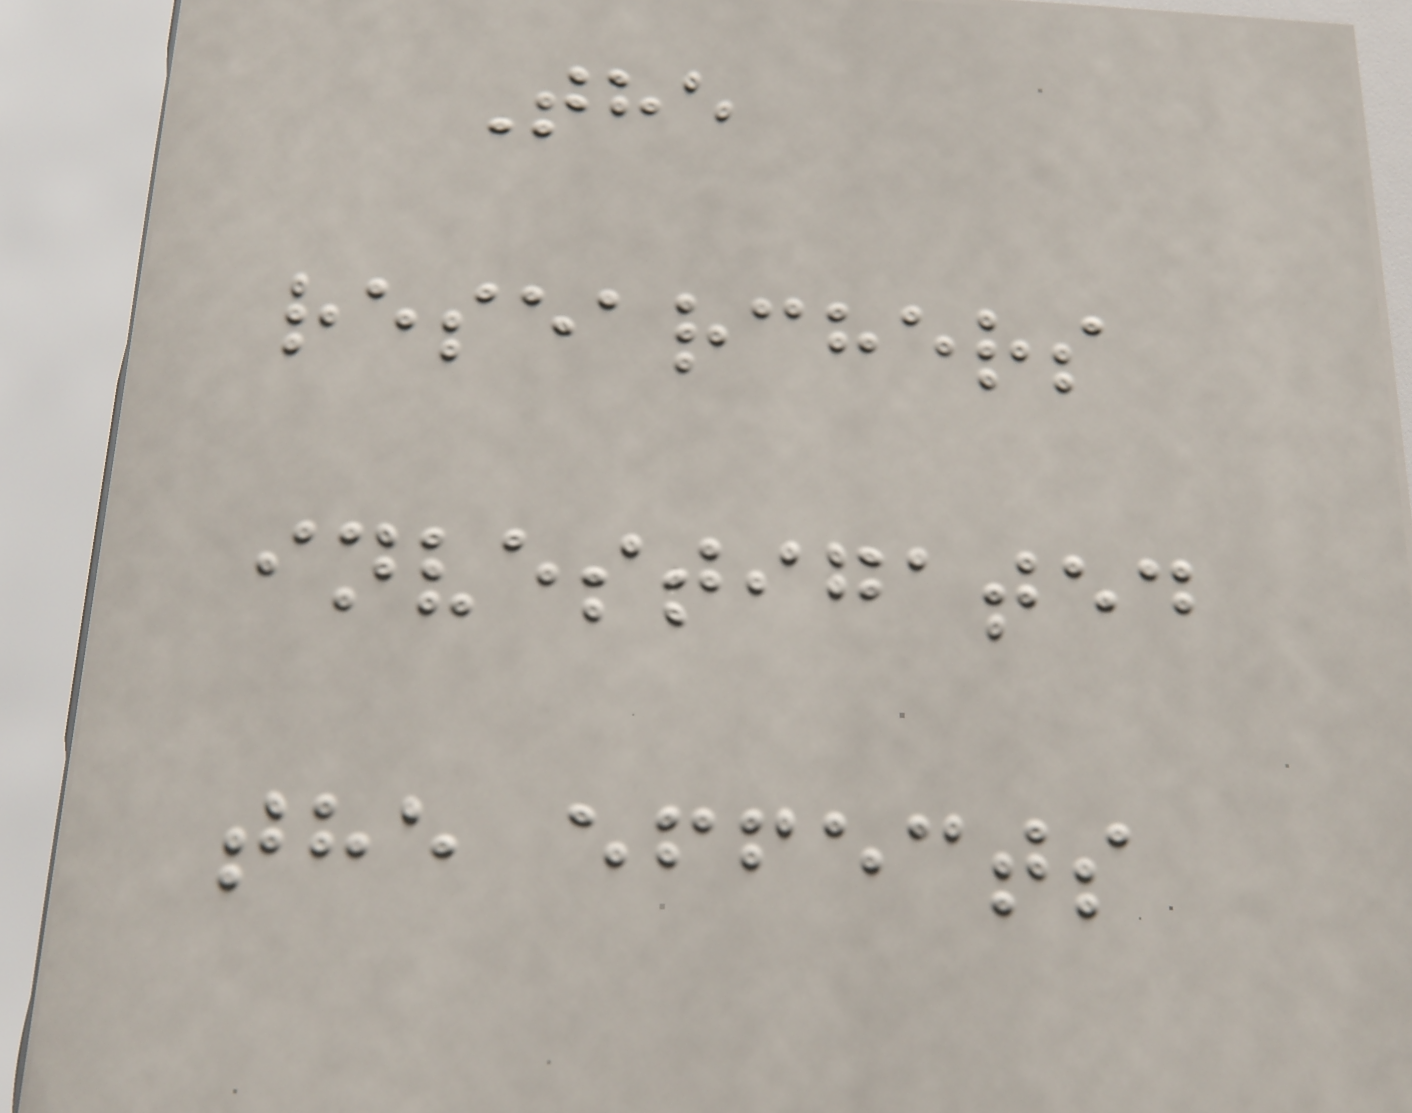The
researchers
investigated
the effects
